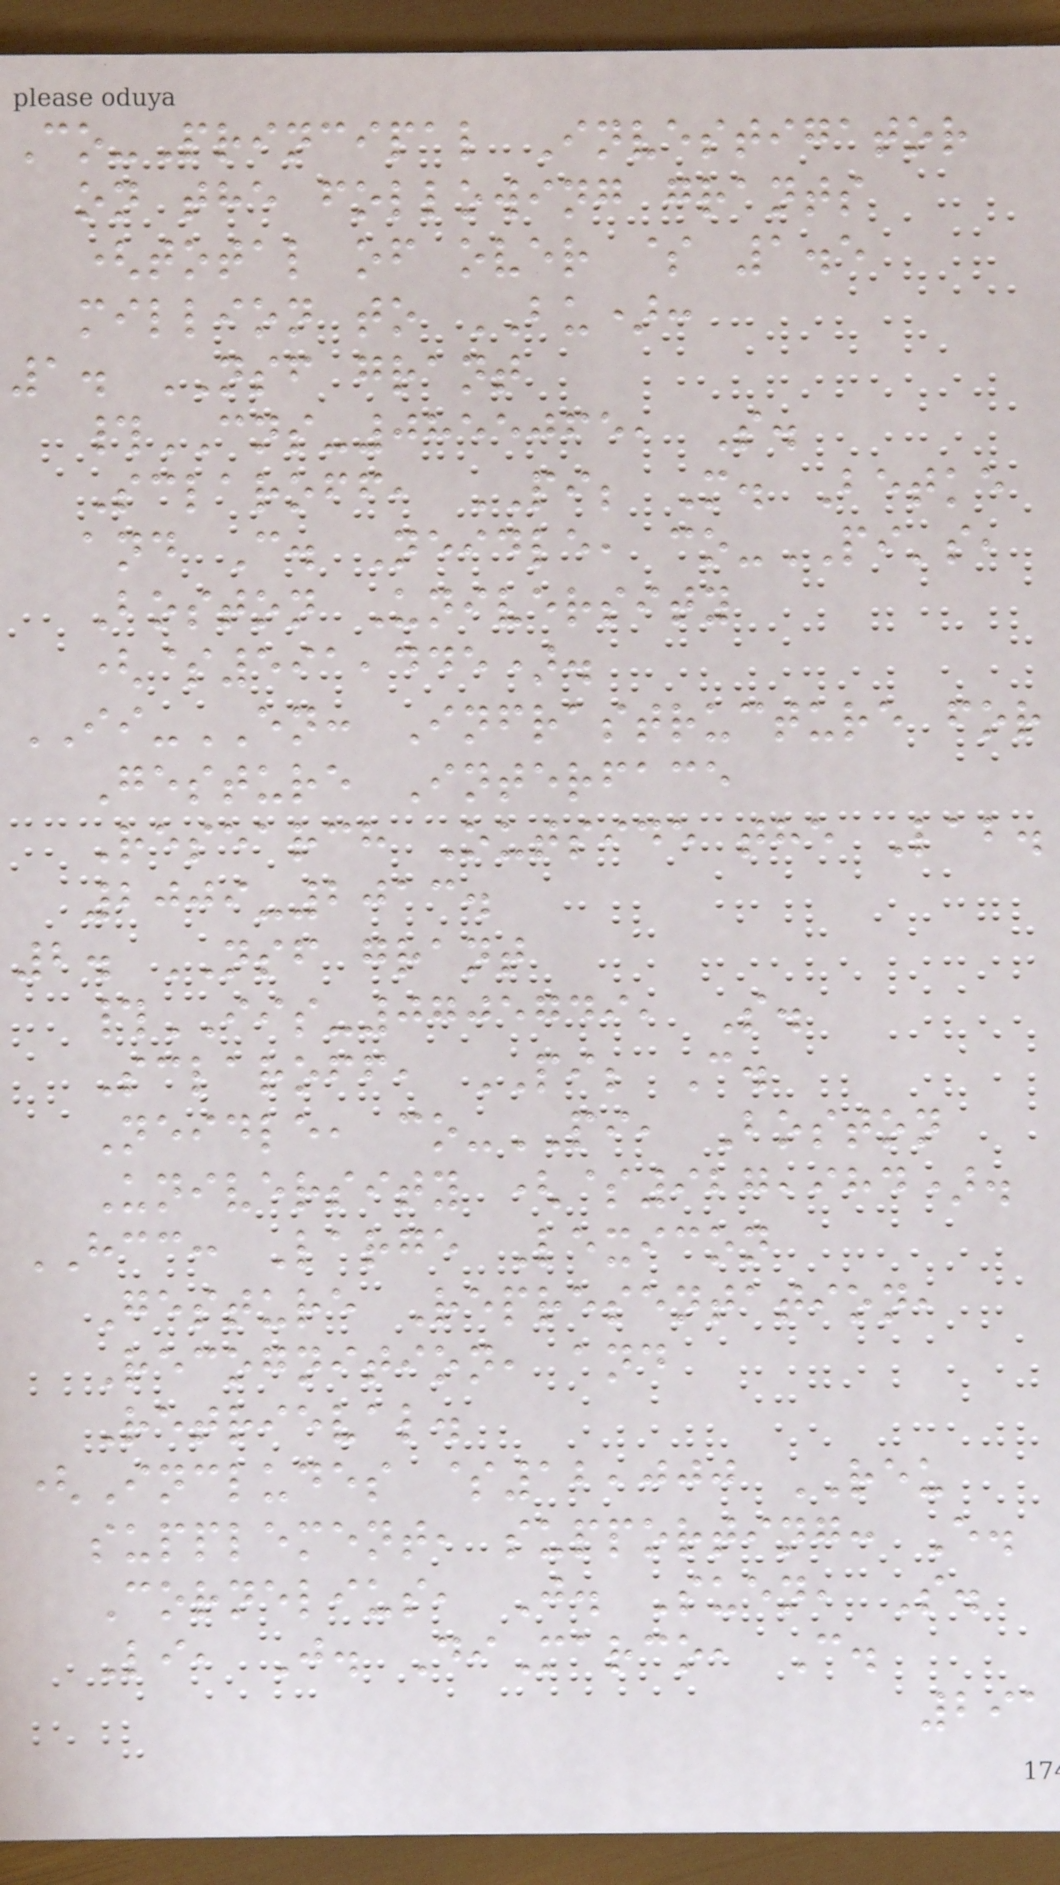Co-Principal Investigator
on the following grants
(total of over $ 1.5
million to BU):
1. NSF grant
#CNS-0855065, S.
Sclaroff, PI; M. Betke
and C. Neidle, co-PI's,
Boston University
($591,445).
II-EN: Infrastructure for
Gesture Interface
Research Outside the Lab.
2009-2013.
2. NSF grant
#IIS-0705749, S.
Sclaroff, PI; C.
Neidle, co-PI, Boston
University ($927,984).
HCC: Large Lexicon
Gesture Representation,
Recognition, and
Retrieval.
(Includes $12,000 REU
supplement, supporting: E.
Cornelius, J. Suen, S.
Li, J. DiMarco, C.
291
